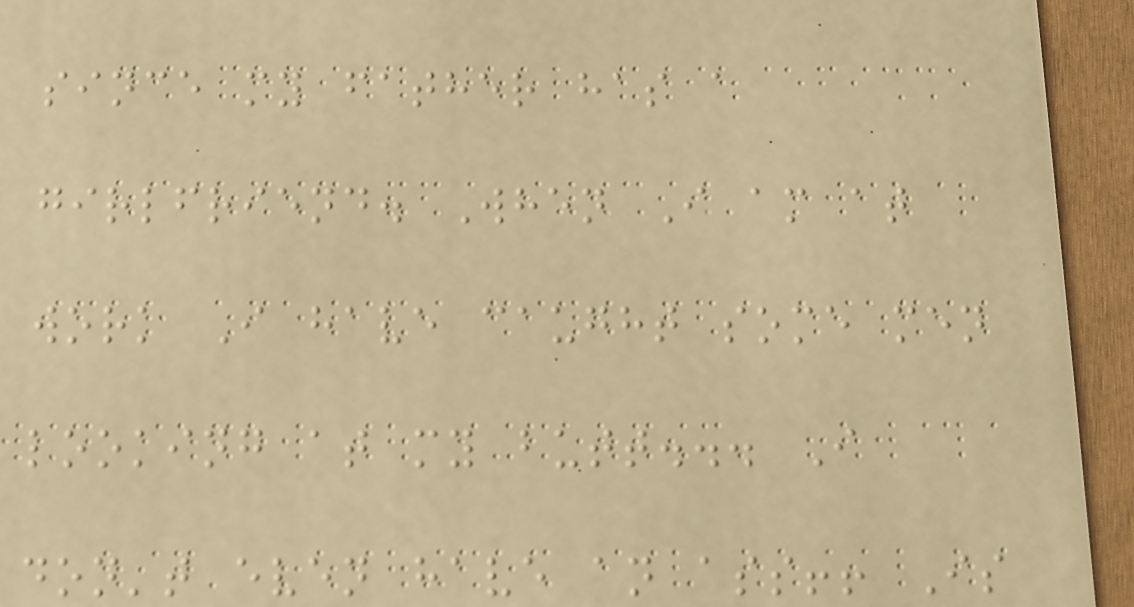since my father has a
girlfriend. When I am at
work I have caught some men
looking at my butt... I
don't even have an ass!! Is
